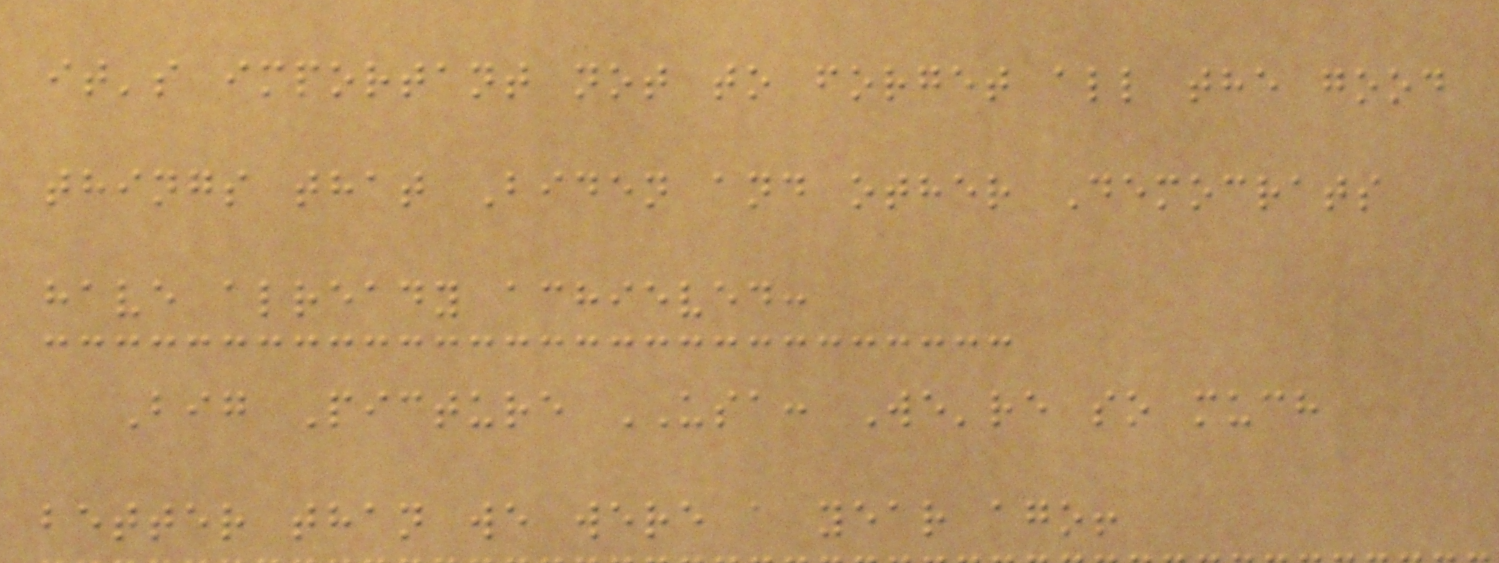it's important not to forget all the good
things that Biden and other Democrats
have already achieved:
Big Picture USA: We're so much
better than we were a year ago!
